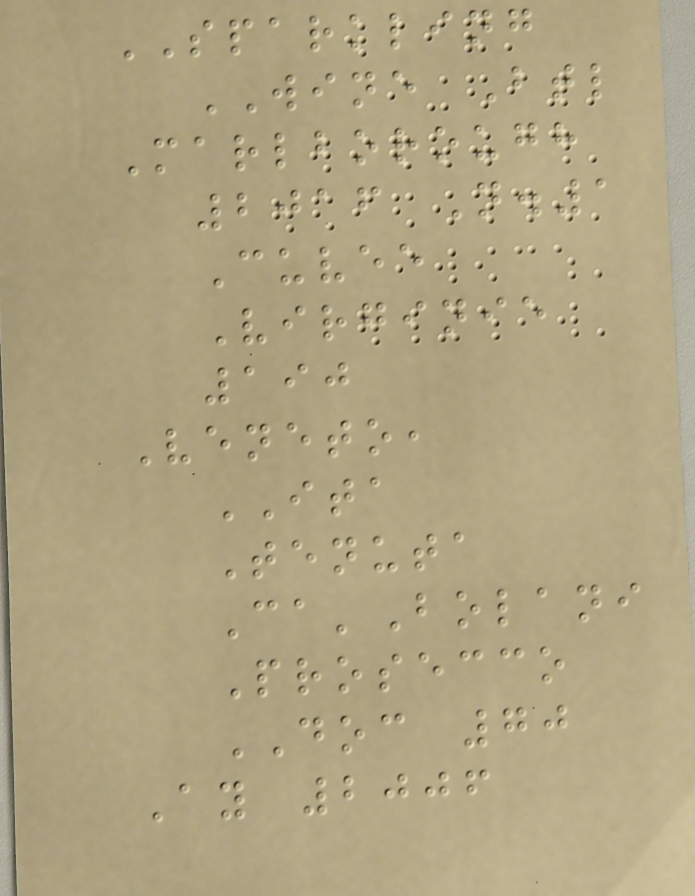SPARKLING
WINE Btl
Marlborough
2016 N.1
Cuvee
Virginie
190
Veneto,
ITA
Tenuta
Ca'Bolani
Prosecco
DOC 70
Ay 2006
